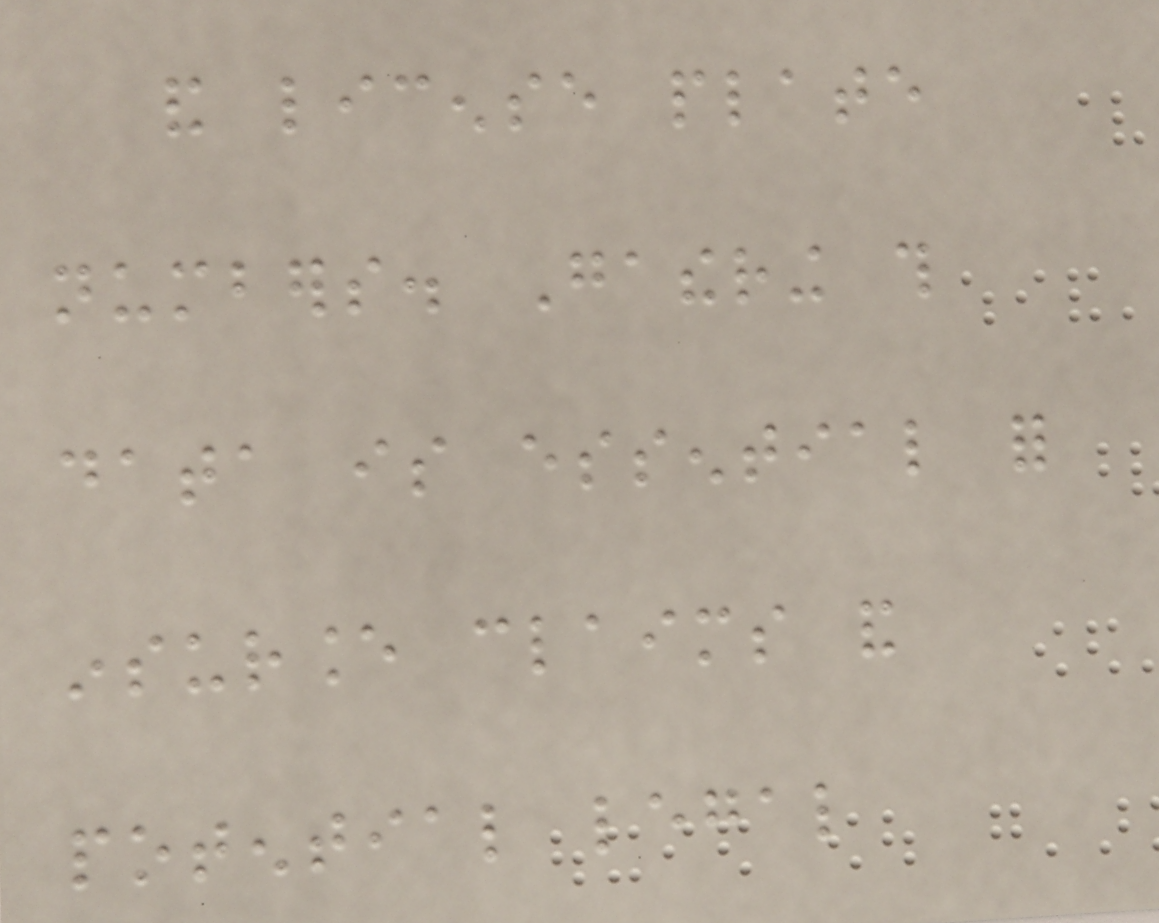and license plate
numbers. Gathering this
data is essential for
insurance claims and
potential legal
